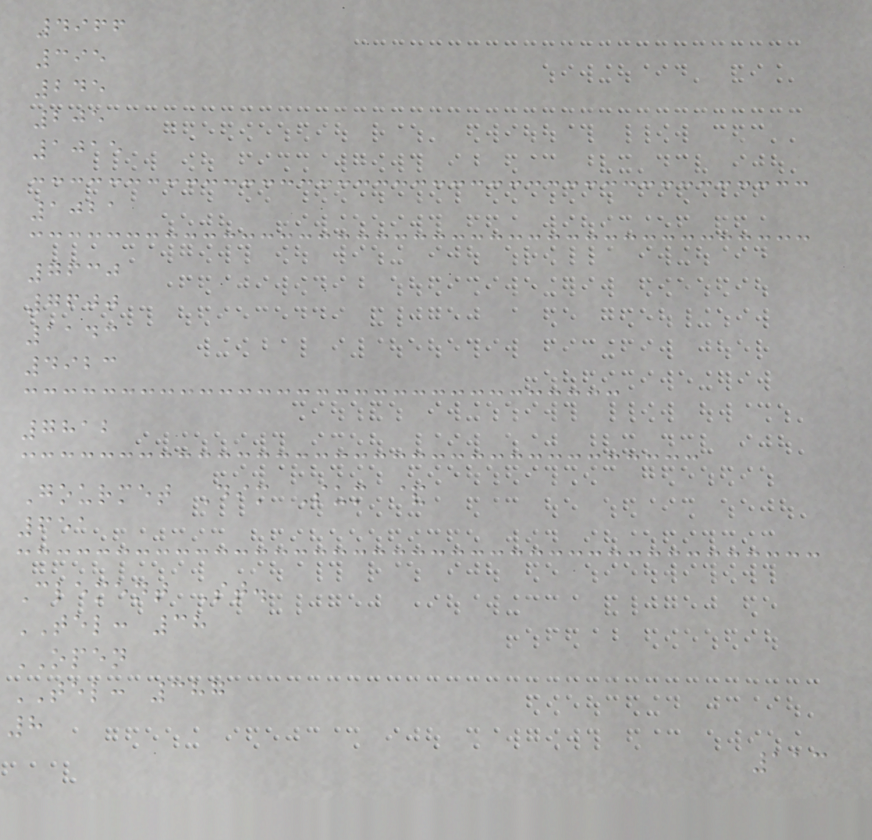4966
395
245
205
1015
1021
7630
7600
1143
4923
7812
Gourmet Dim Sum &
651
Clement St.
TEL: 38
OPEN
TEL: 387
8
113
